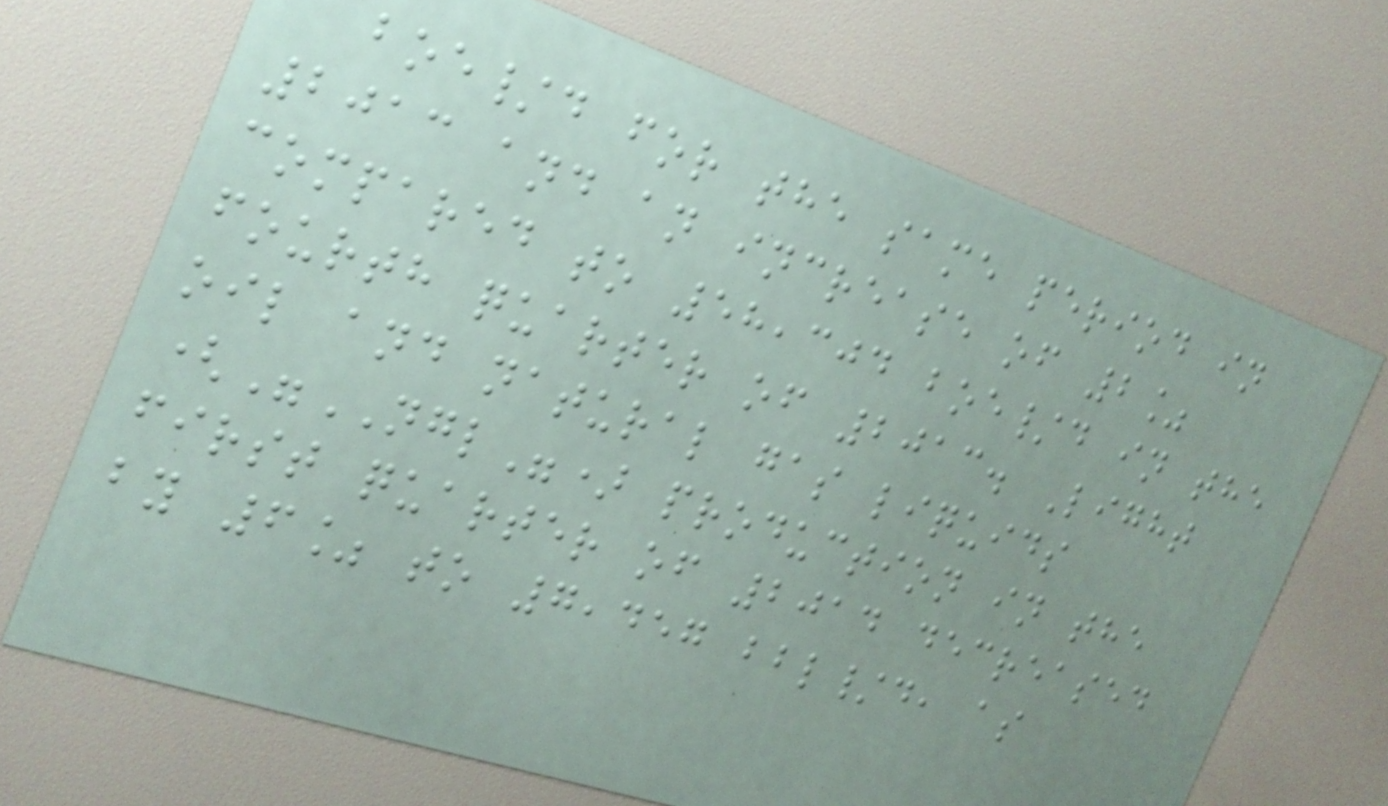boe/d for the same period in
2013 and an increase of 2%
compared to 58,304 boe/d in the
fourth quarter of 2013. Light
oil and natural gas liquids
("NGL") production in the
first quarter of 2014 decreased
by 6% to 7,457 bbl/d, as
